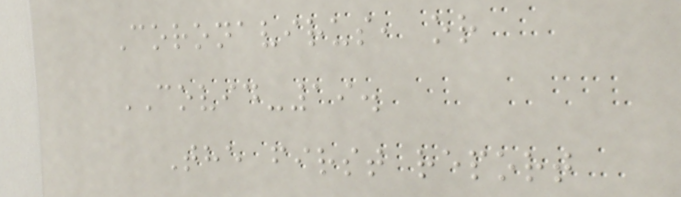Coronavirus, or
COVID-19.
The first report
